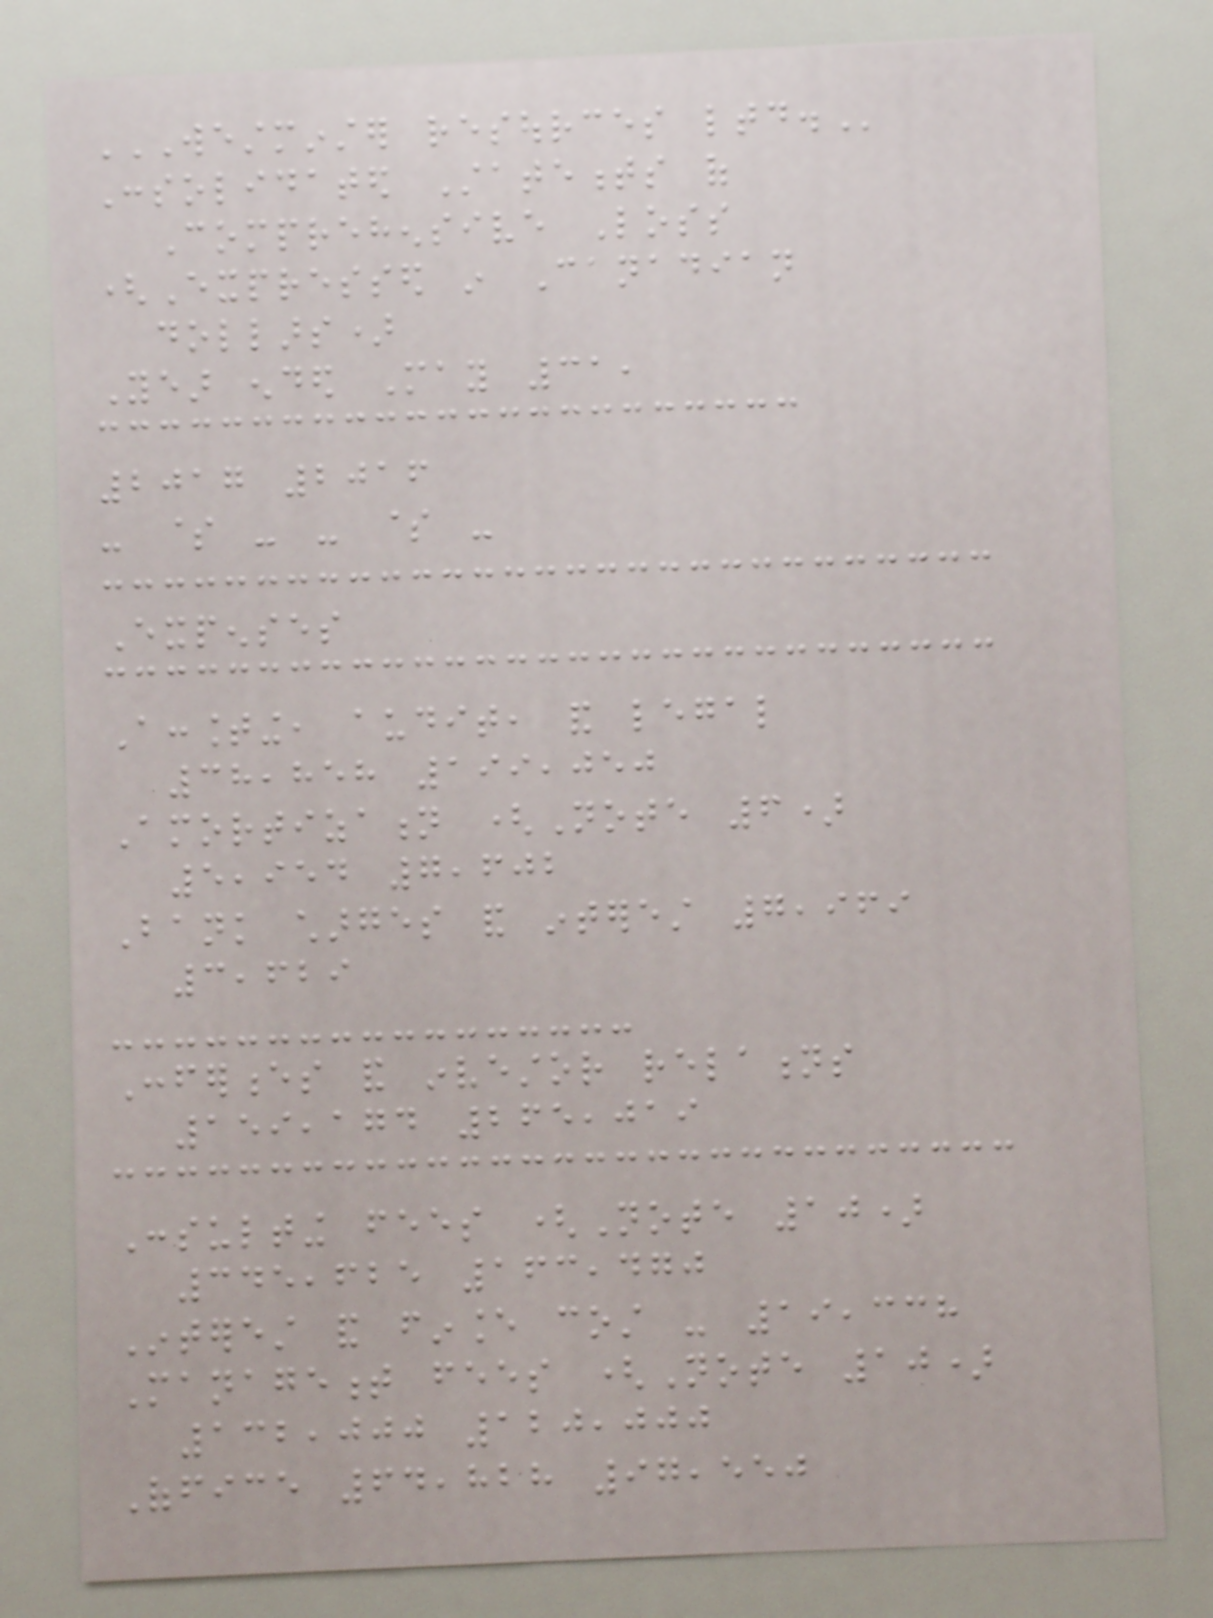WESTMINSTER RESOURCES LTD.
Consolidated Statements of
Comprehensive Loss
(Expressed in Canadian
dollars)
Year ended May 31,
2017 2016
- $ - - $ -
Expenses
Accounting, audit, and legal
38,858 199,050
Amortization (Note 6)
5,954 7,602
Bank charges and interest 7,969
3,629
Conferences and investor relations
159,174 265,019
Consulting fees (Note 10)
345,625 163,470
Interest and finance cost - 19,338
Management fees (Note 10)
132,000 120,000
Office 64,828 97,550
